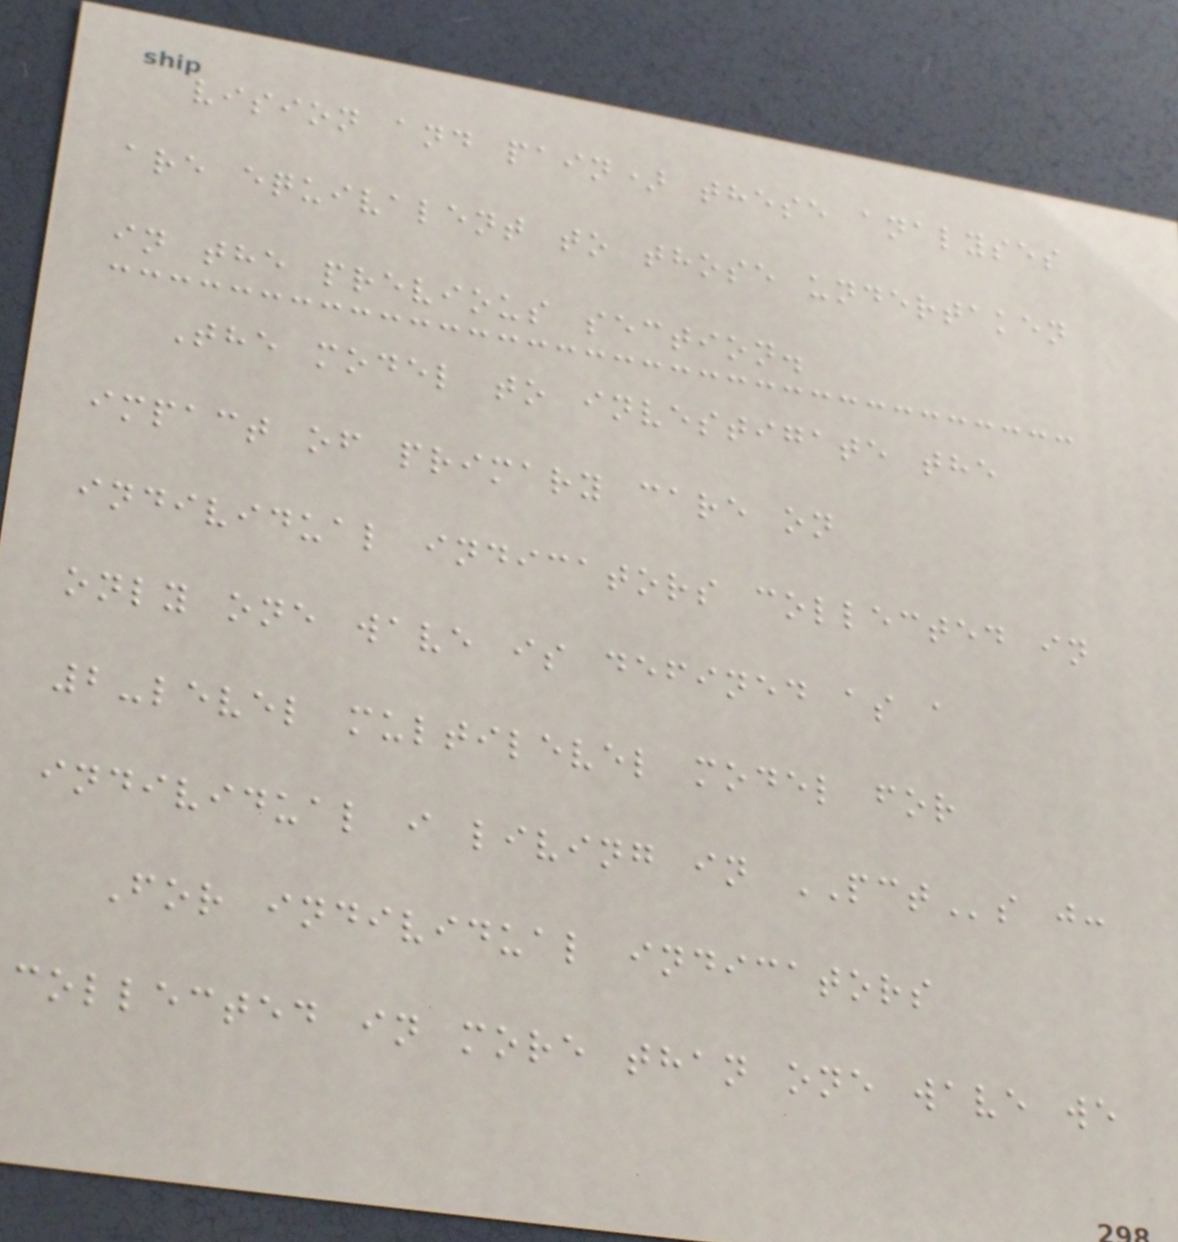vision and pain) these analyses
are equivalent to those undertaken
in the previous section.
The model to investigate the
impact of primary care on
individual indicators collected in
only one wave is defined as a
2-level multilevel model for
individual i living in PCTs j:
For individual indicators
collected in more than one wave we
